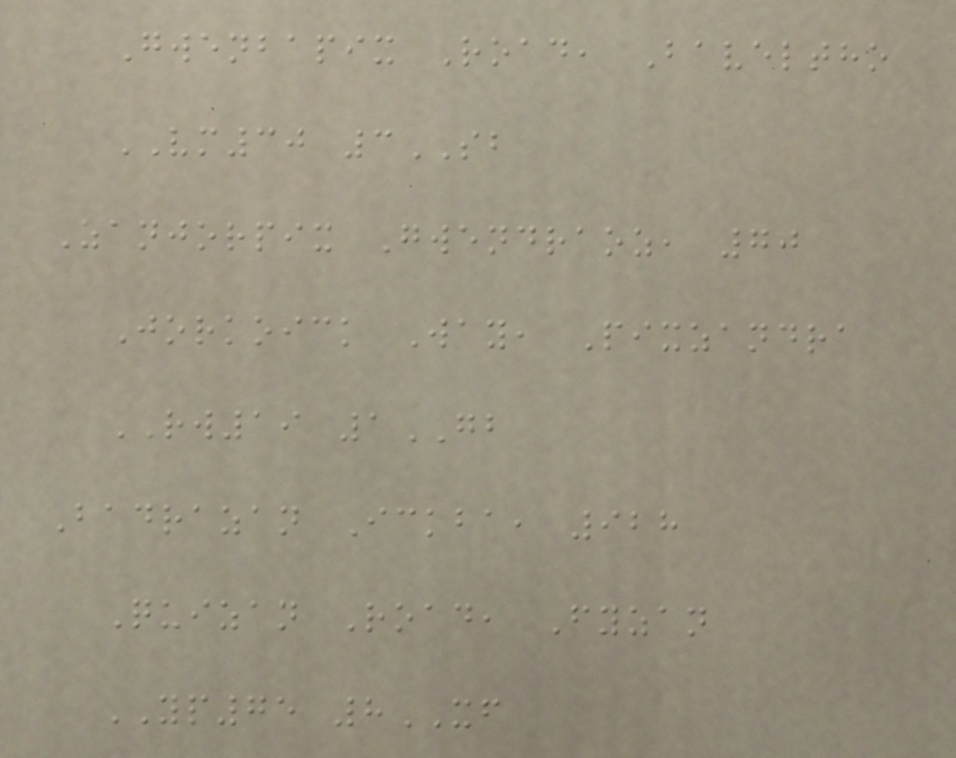Gwenbapix Road, Baveltho
VM30 3SB
Zanjorpix Gwendraoz, 70
Jorkoick Way, Pixzandra
RW19 1GB
Badrazan Ickba, 928
Quizan Road, Fyzan
YP75 8XF
